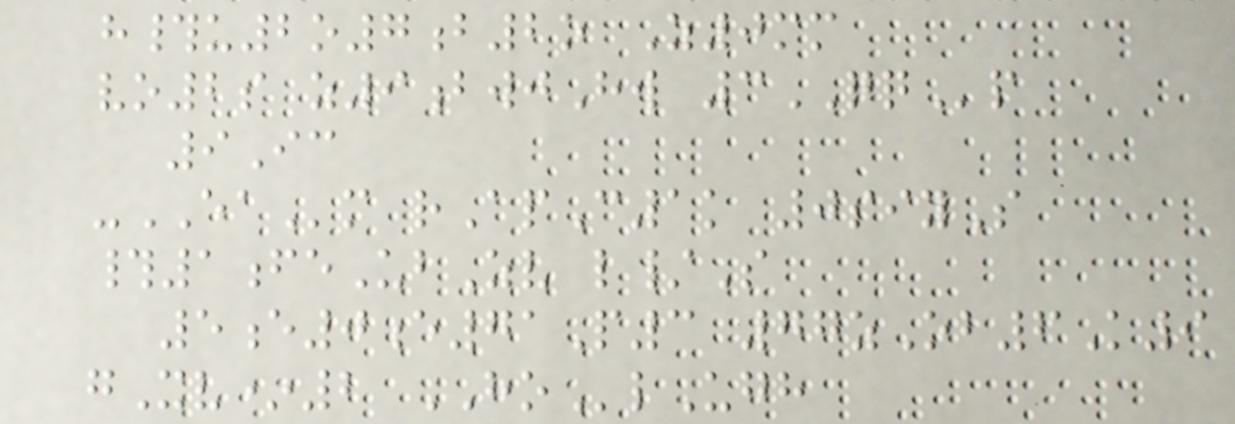h#u2o7b2o Z0mm
vo2s z9bwjHw 3QQp
9Ic
-EAm rApC1k 0siyS
#1feUbZv l/S
5e0e71P3 77zOb6K9
gXv*2 HOlUgh
